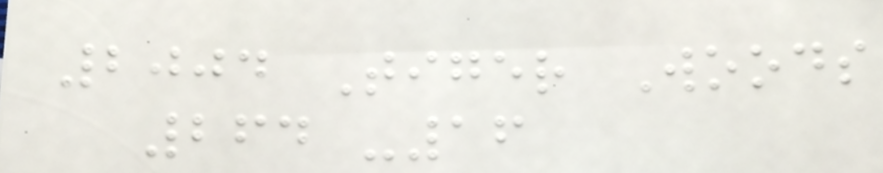2004 Tiger Woods
264 -16
